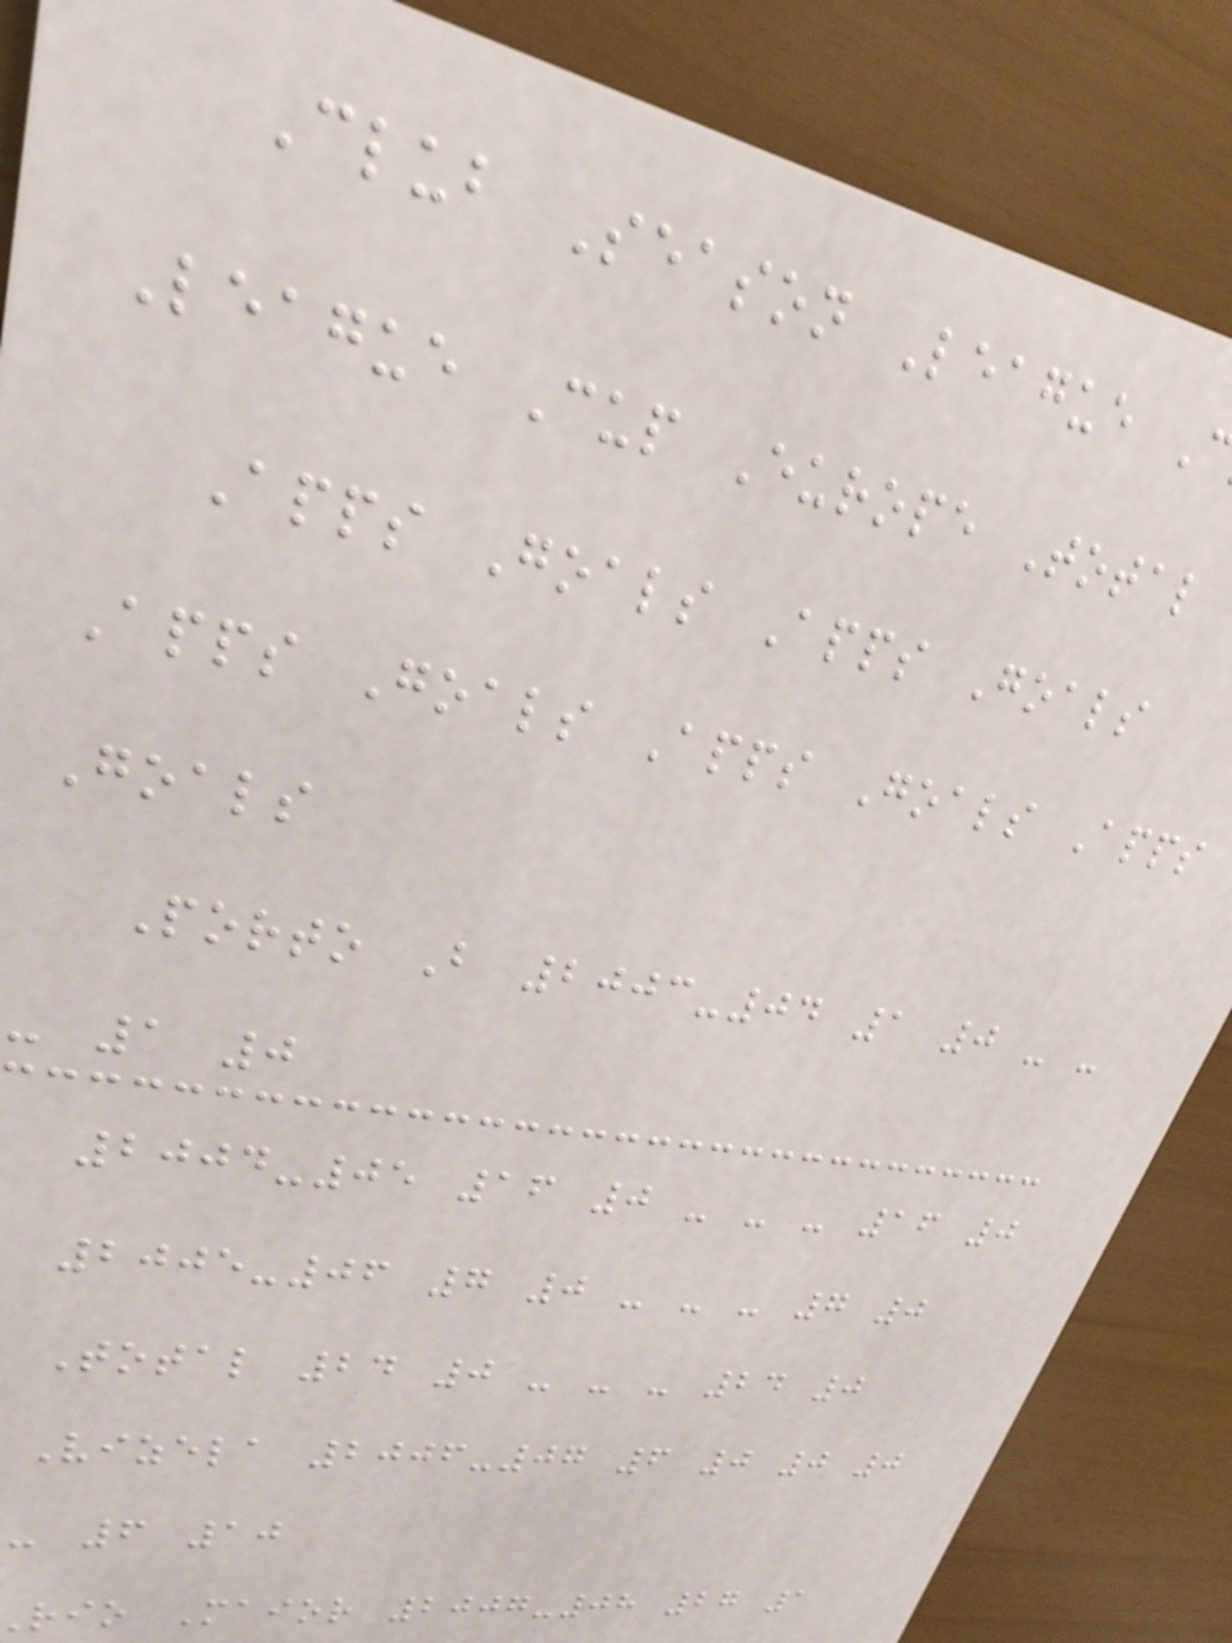Club Season League
League Cup Europe Total
Apps Goals Apps Goals
Apps Goals Apps Goals Apps
Goals
Porto B 2003-04 1 0 - -
- 1 0
2004-05 16 0 - - - 16 0
2005-06 7 0 - - - 7 0
Total 24 0 - - - 24 0
Vizela 2006-07 6 0 0 0
- 6 10
rio Maior 2007-08 27 1
